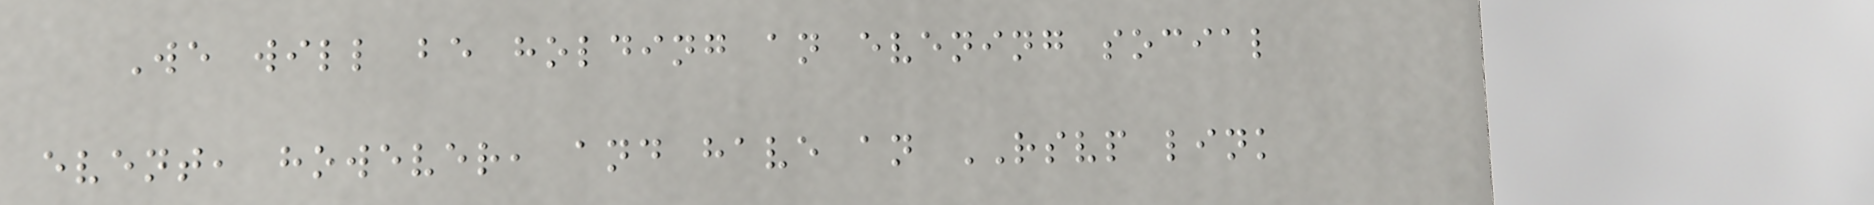We will be holding an evening social
event, however, and have an RSVP link
